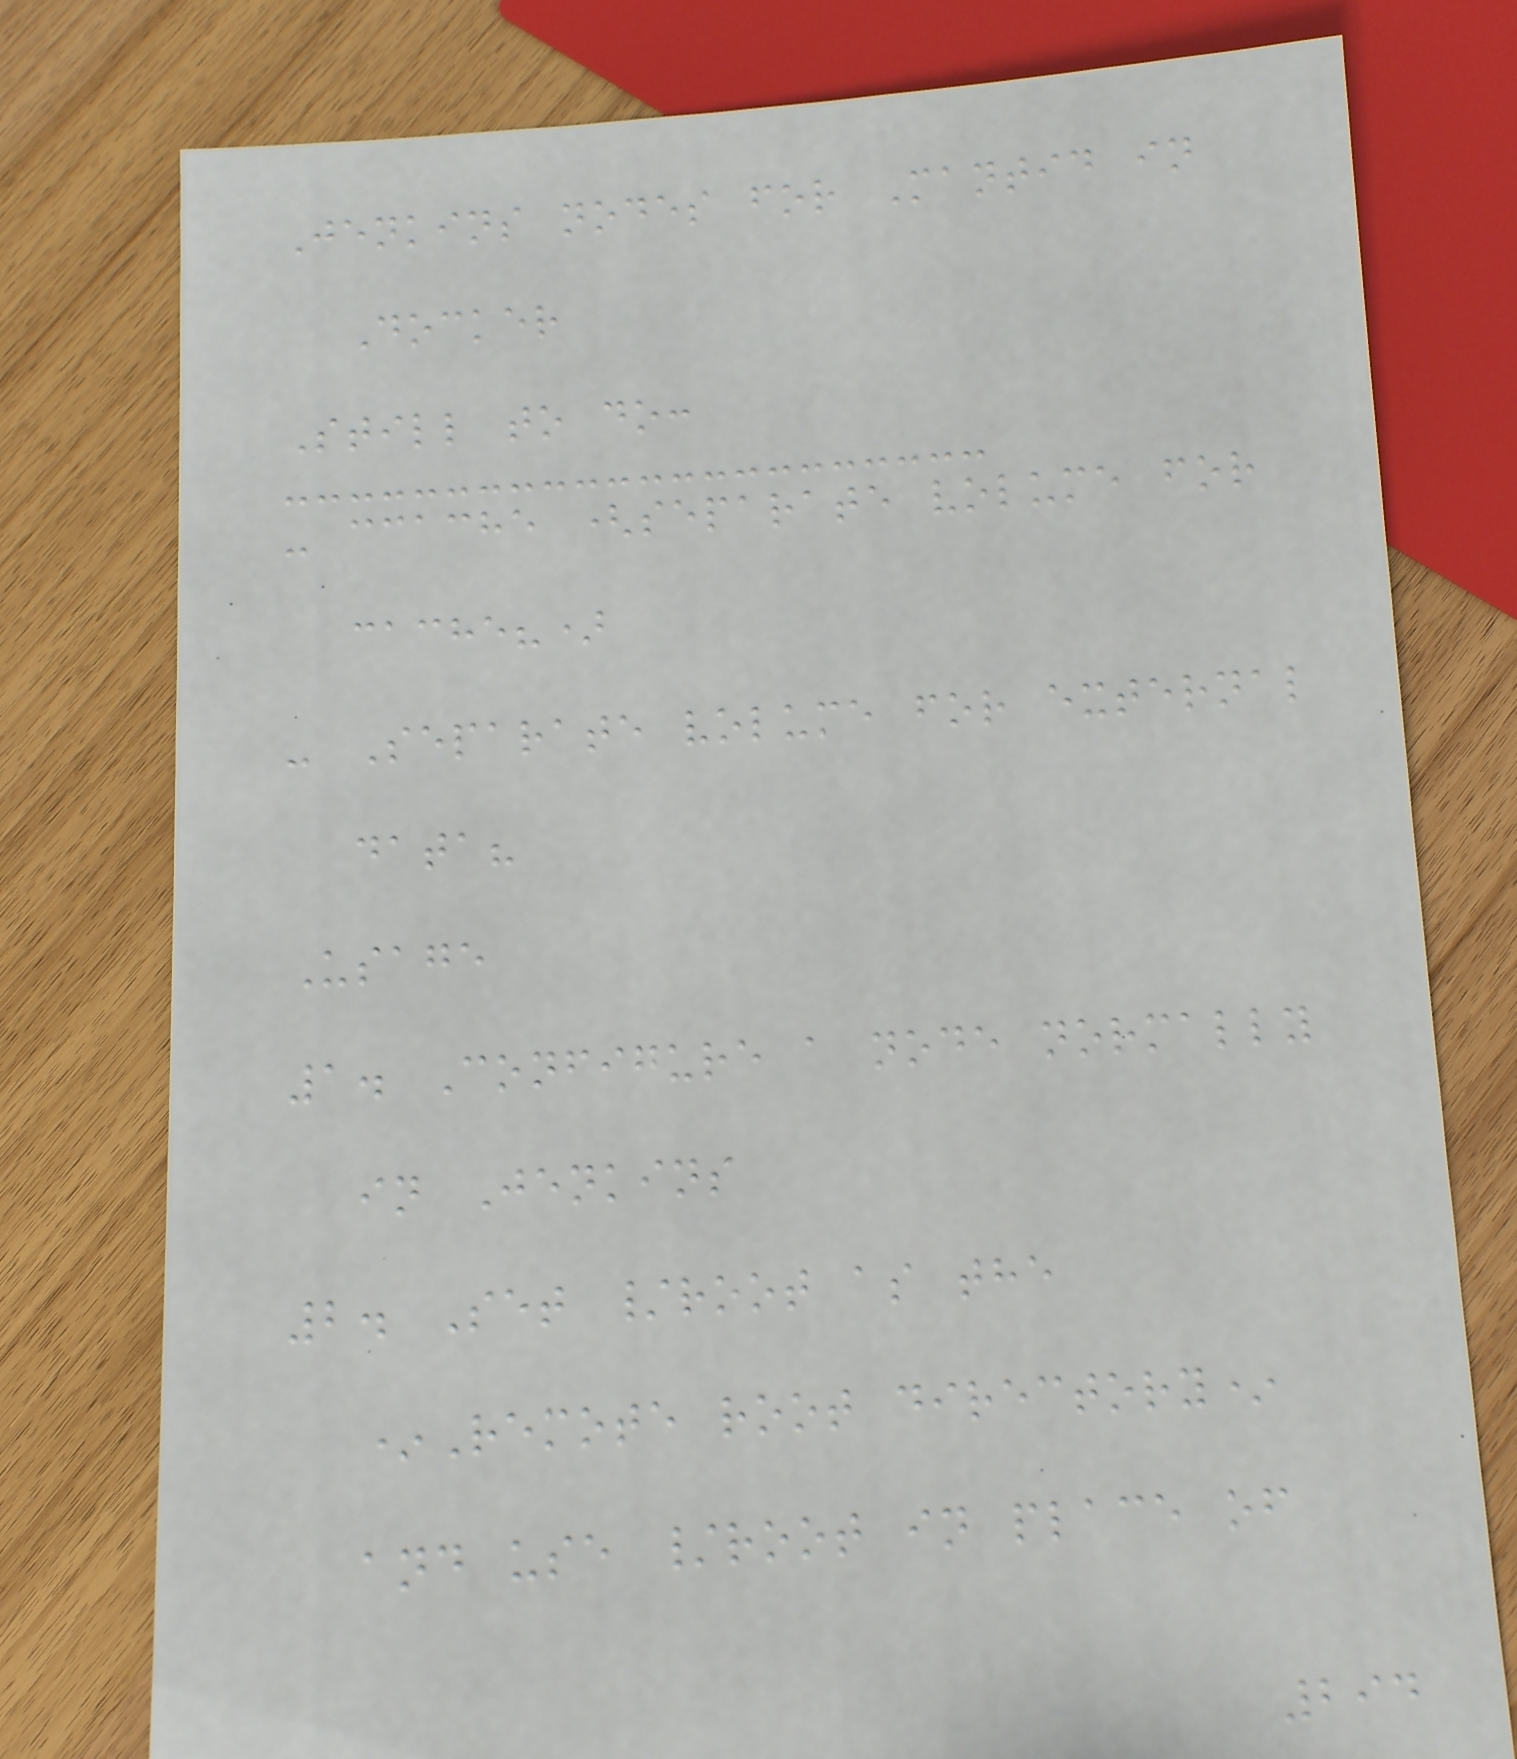Jenkins nodes for Mantid in
Docker
Still to do:
- ccache (separate volume for
cache?)
- Separate volume for external
data?
Usage
1. Configure a node normally
in Jenkins
2. Set /root as the
*Remote root directory*
and use /root in place of
294
